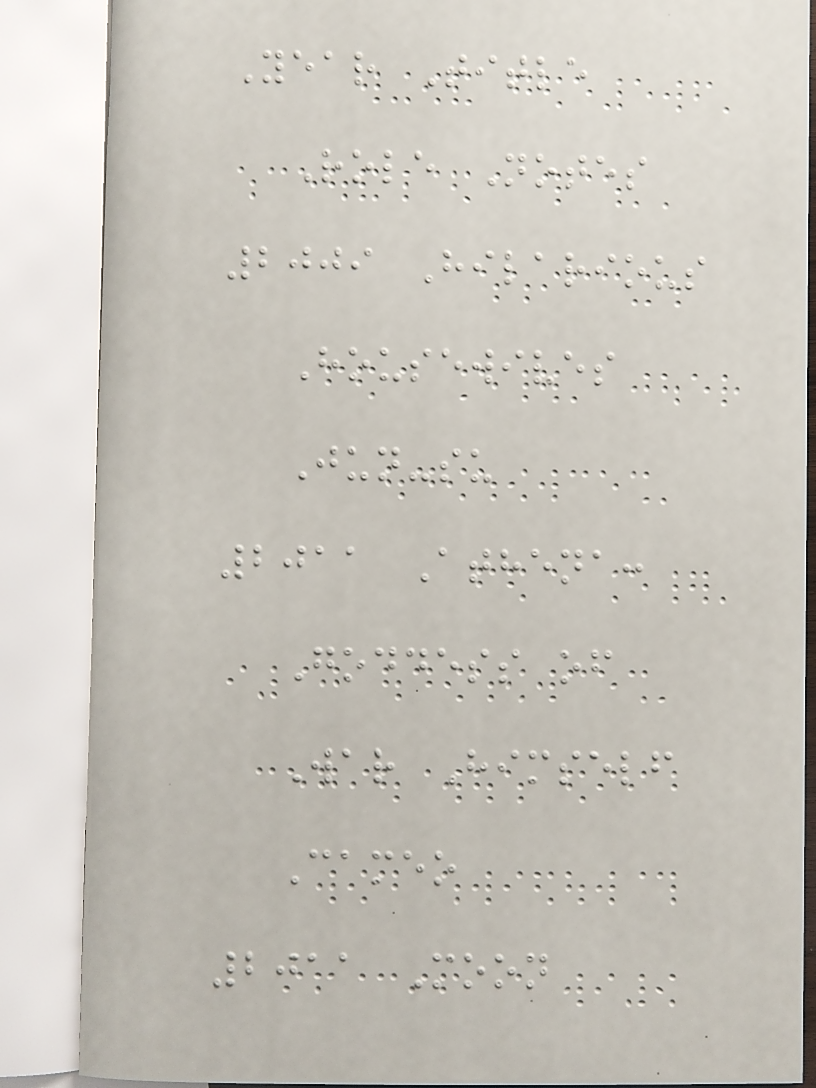Year Title
Role Notes
2009 Hilarious
Housewives
Jun-su
2011 Athena:
Goddess of
War Himself
Cameo
2011 Moon
